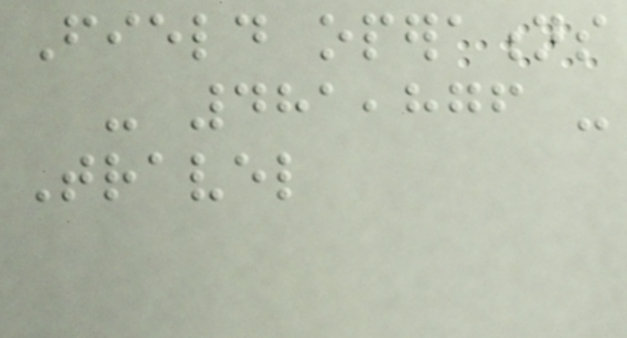Field operations
- 481,876 -
Travel
